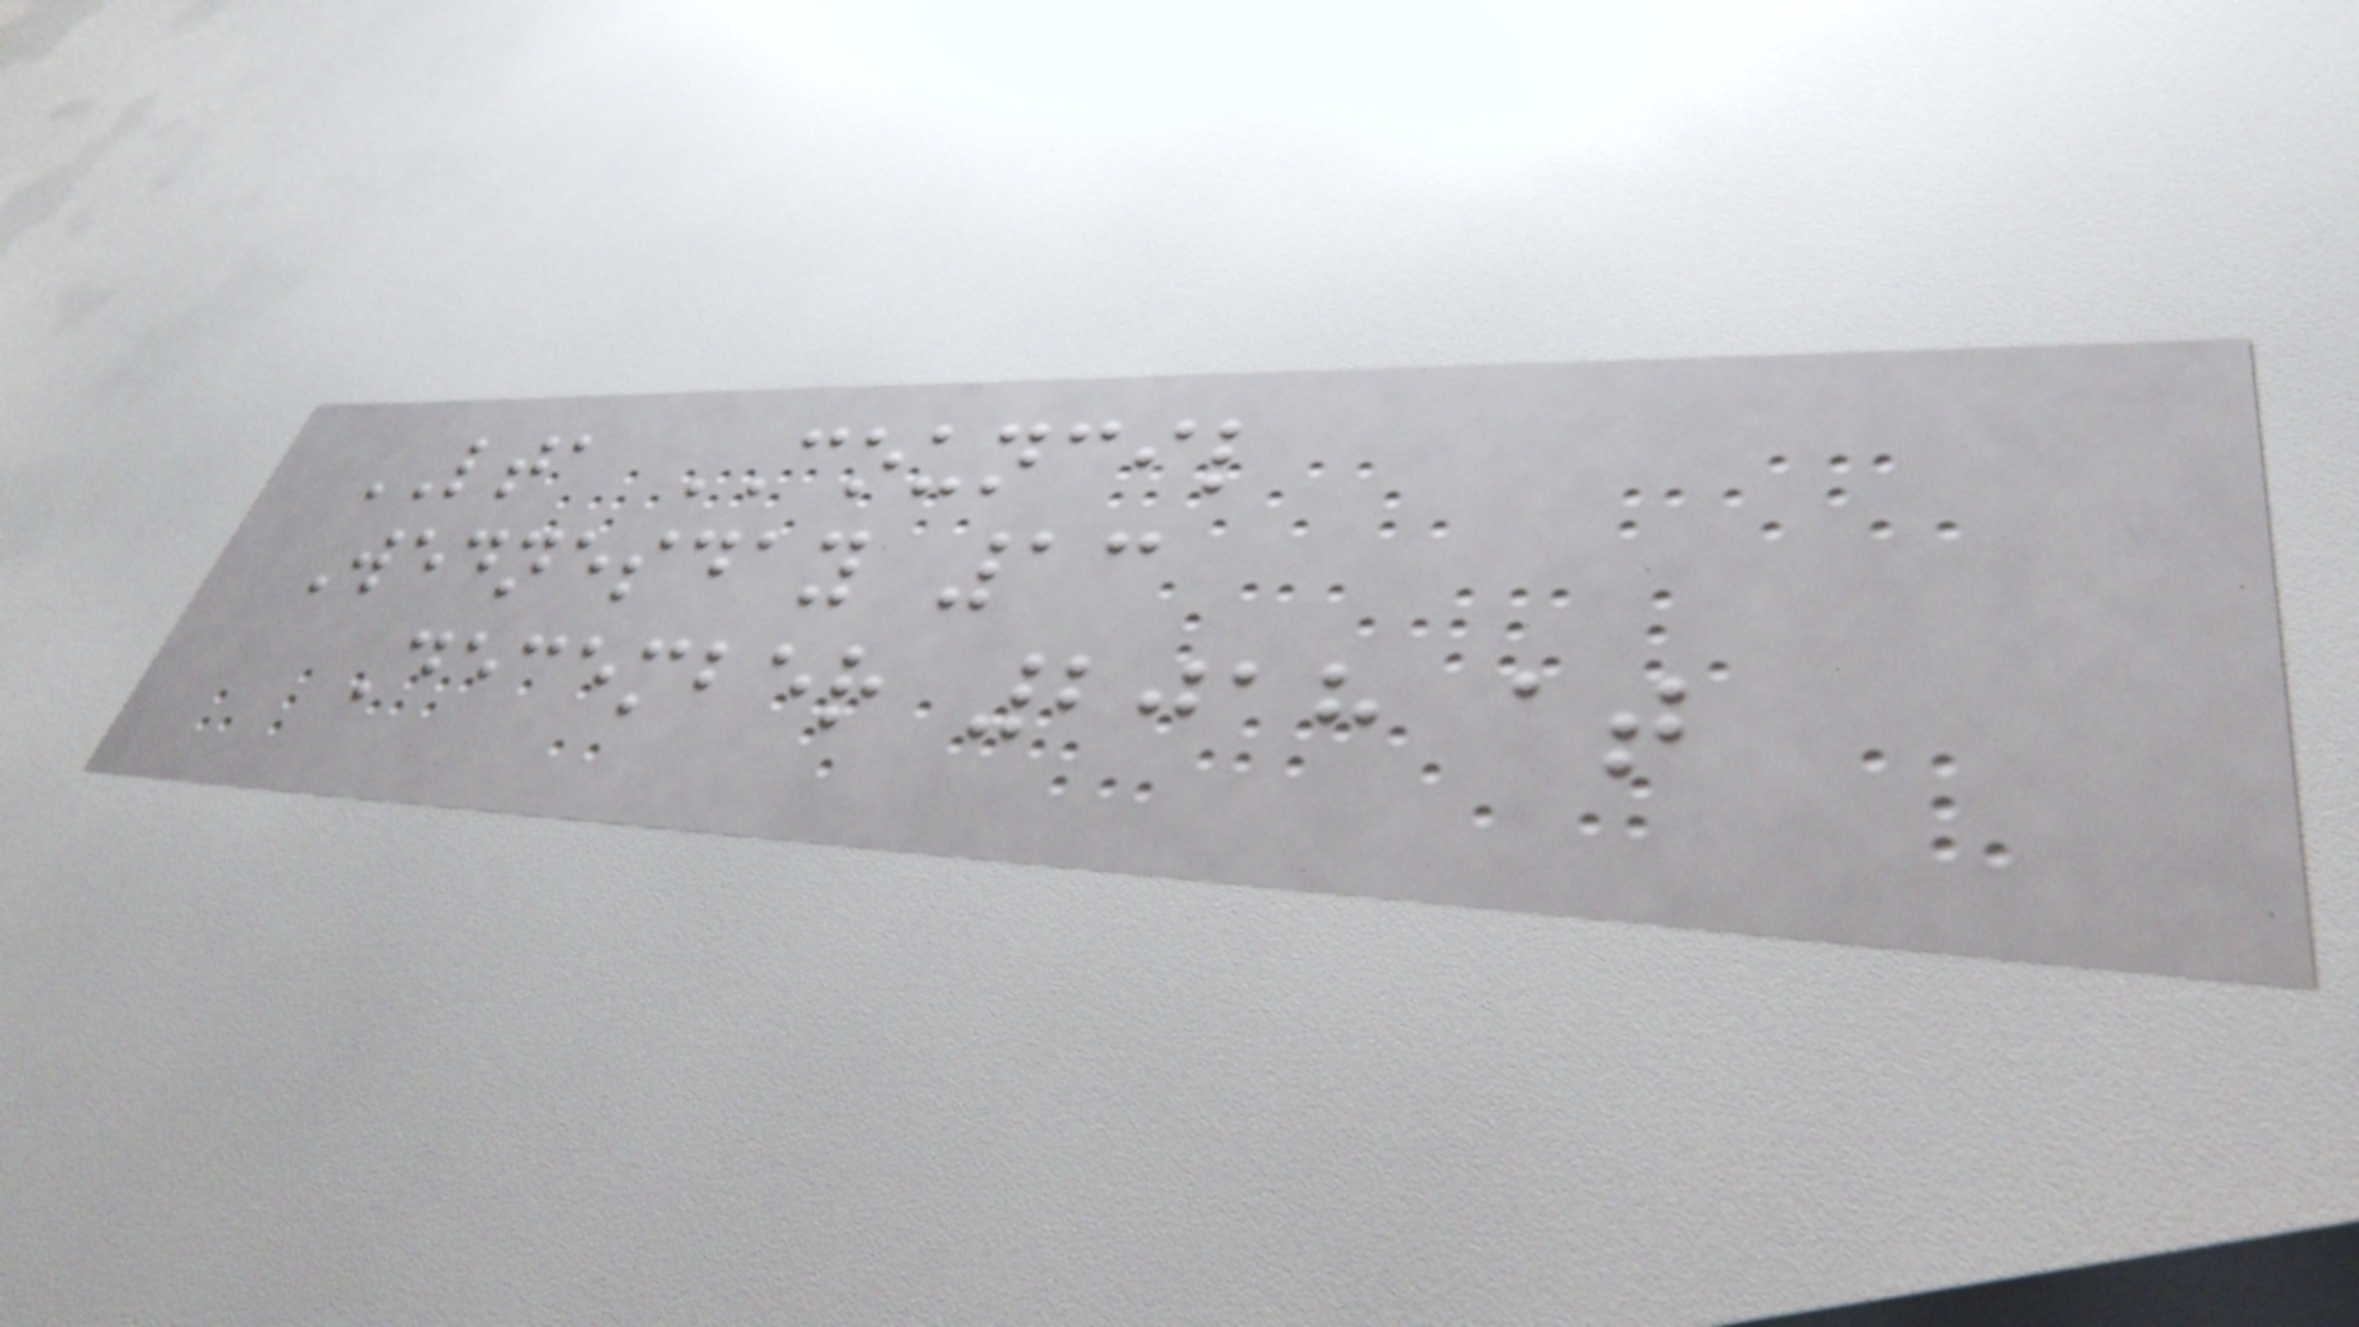LTA COUNCIL
Wednesday 13
December 2018 at
